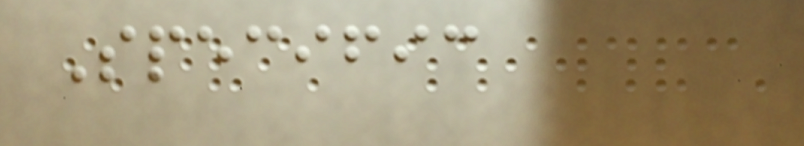Specific
